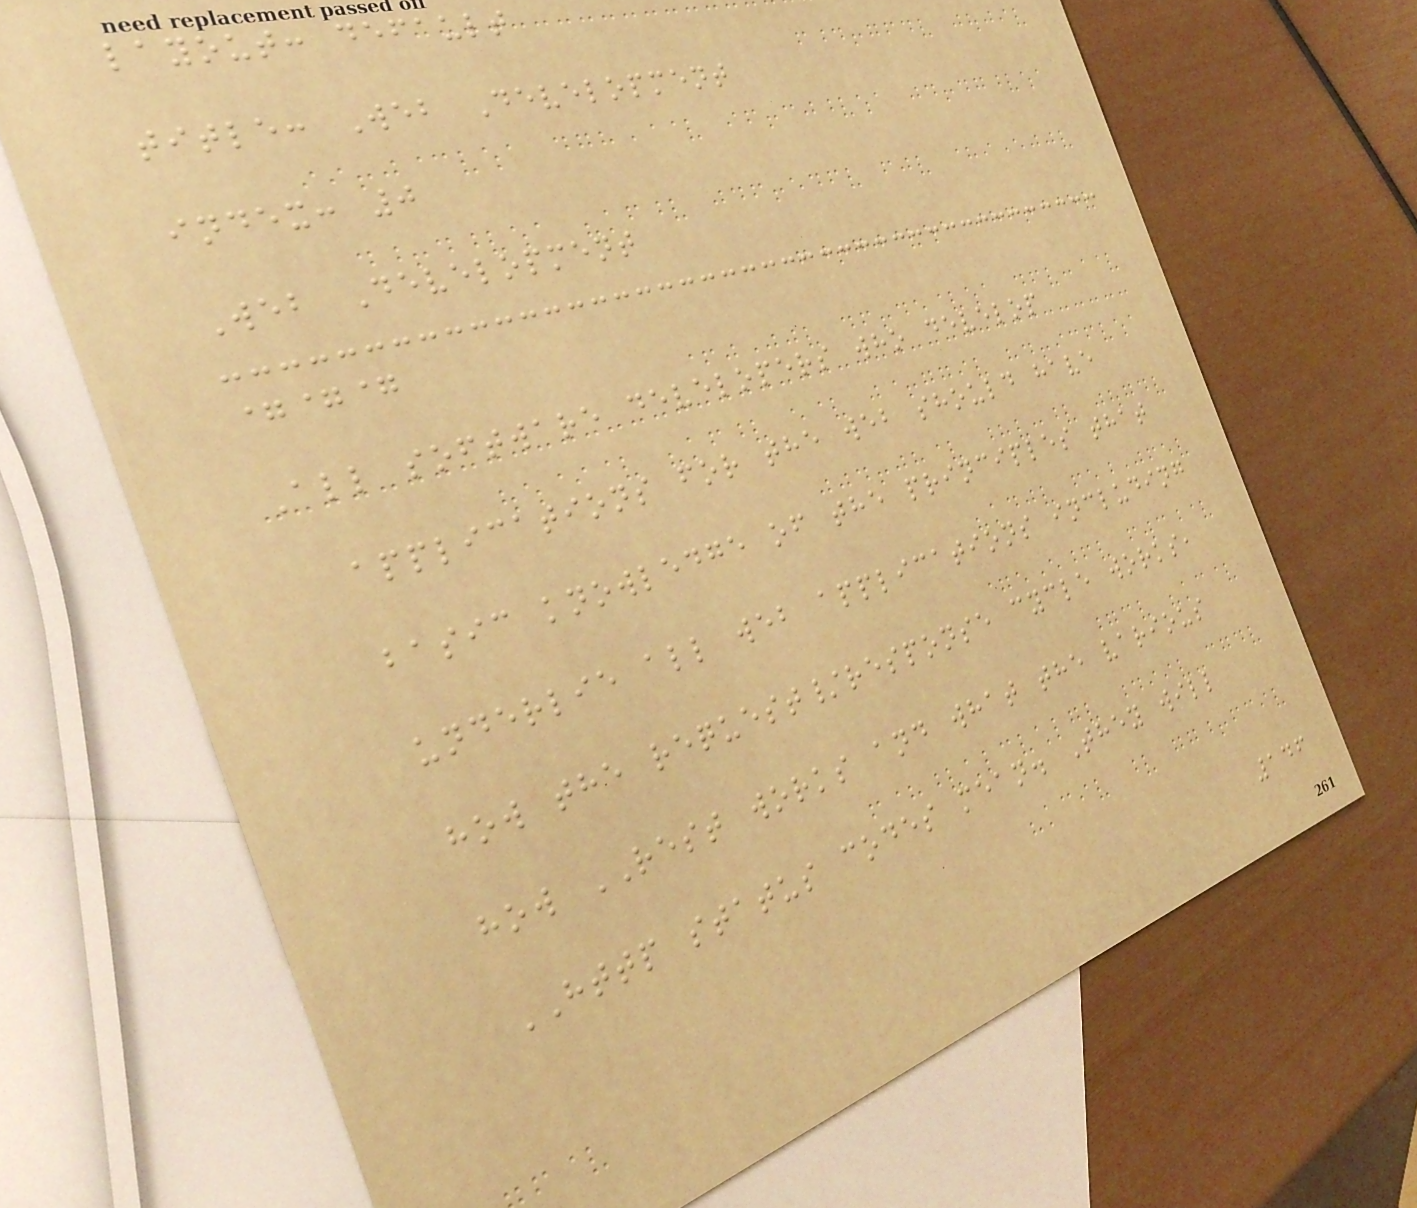layout: default
title: Web Development
index: 0
Web Development
===
All software developers who develop
applications for the web should have
basic knowledge of the principles that
underlie all web applications including
how the request/response cycle works,
how REST works and what the various
HTTP status codes mean. They will
146
